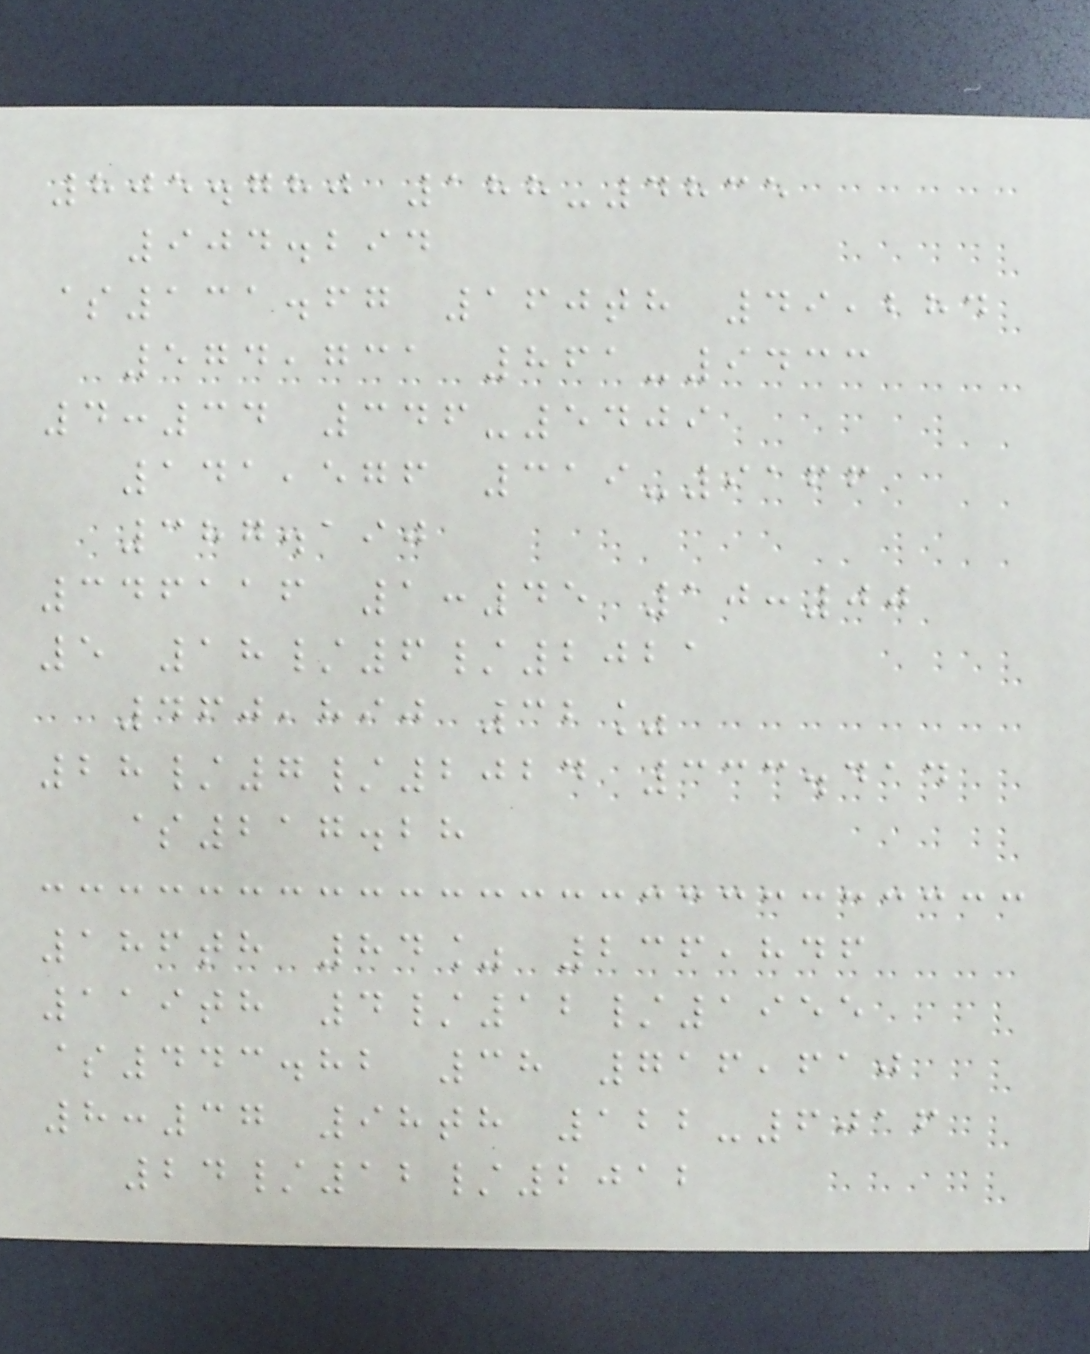805.780 188-4835
904.294
$131.67 160th 49,284
574,731 861-9433
4:34 346-5409
141,576 319-9166
387.190
346116 1:45 10:00
5 18/6/2021
460,890 32%
28/7/2024 333.414
$217.28
186th 84% 236,846
119th 4/12/1955
$443.82 38 716,610
8:37 98th 122-6016
24/12/2012
